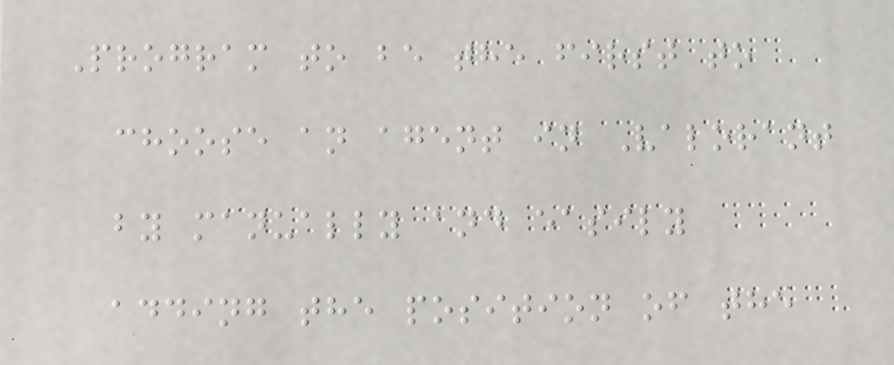Program to be the first to
choose an agent in Valorant
by manually and easily
adding the position of the
